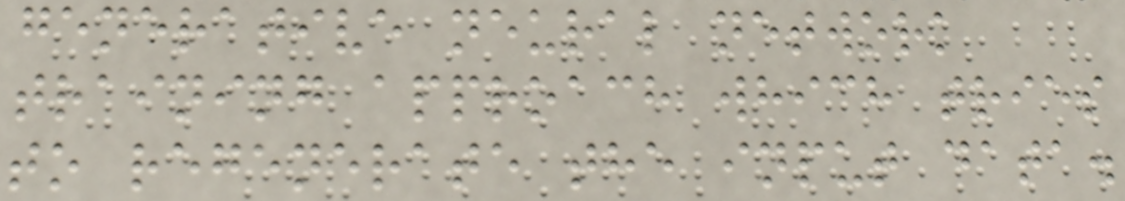generative neural network
training approach which tries
to regenerate the input data.
